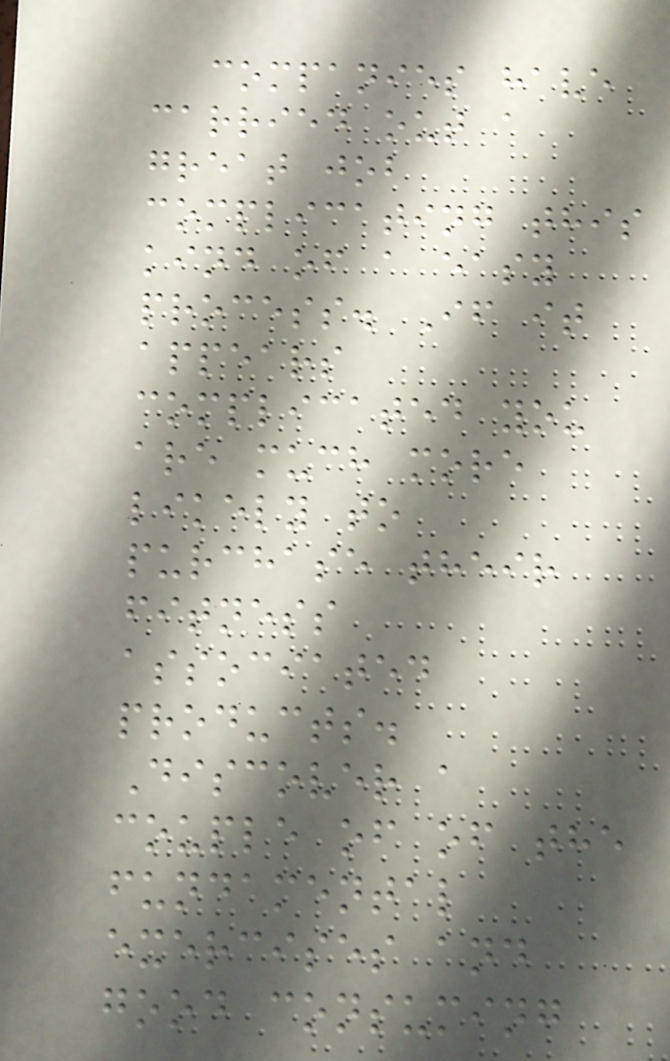companies have
carried out a
great job
complicating this
kind of a easy
process. If it
appears
complicated you
are much more
likely to
purchase their
fitness
associated
products.
Discover a
couple of of the
fundamental
exercises and
good consuming
